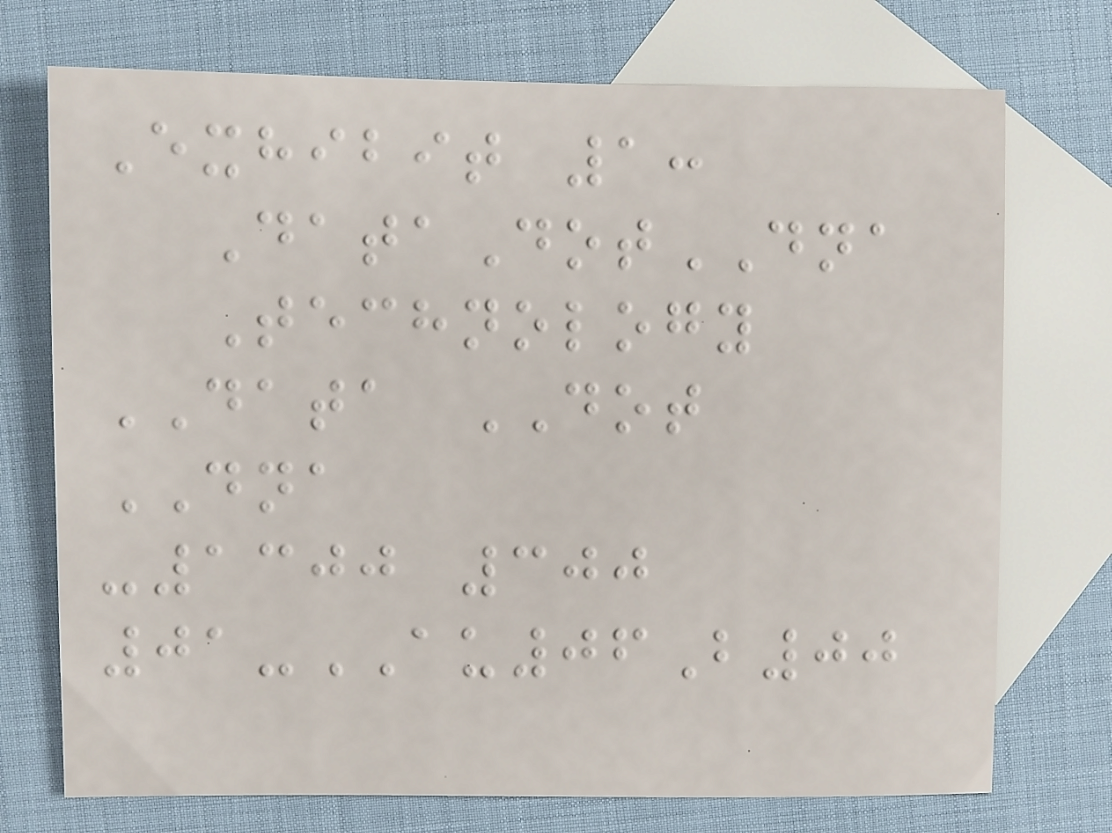Exhibit 1:
DataDotDNA
Technology
DATA DOT
DNA
-1300 300
01-AU06B00
